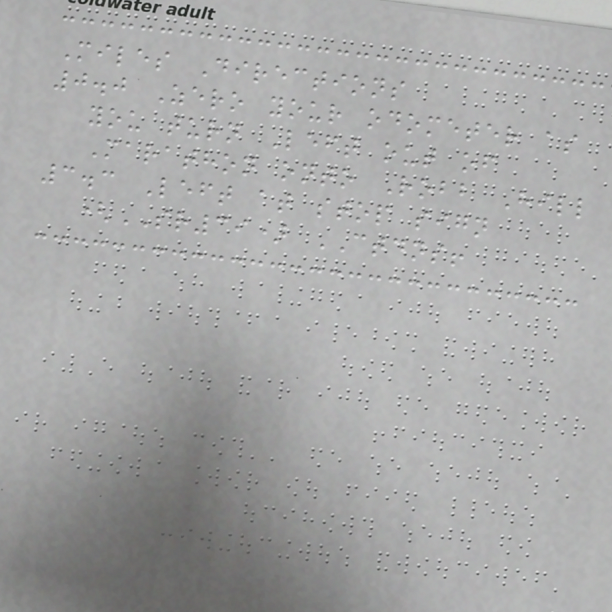Miles Directions
0.0 Zero your odometer as
you turn Left out of
Marathon onto Robb Hill
3.3 Left at stop sign
(SR39) CTDNS!
